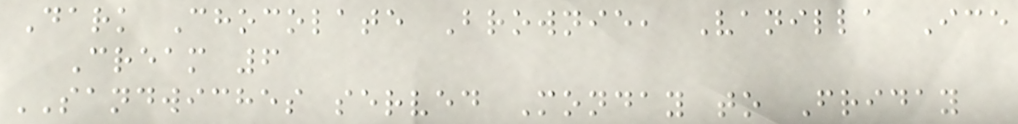Dark Chocolate Brownie, Vanilla Ice
Cream 6
SANDWICHES served Monday to Friday
